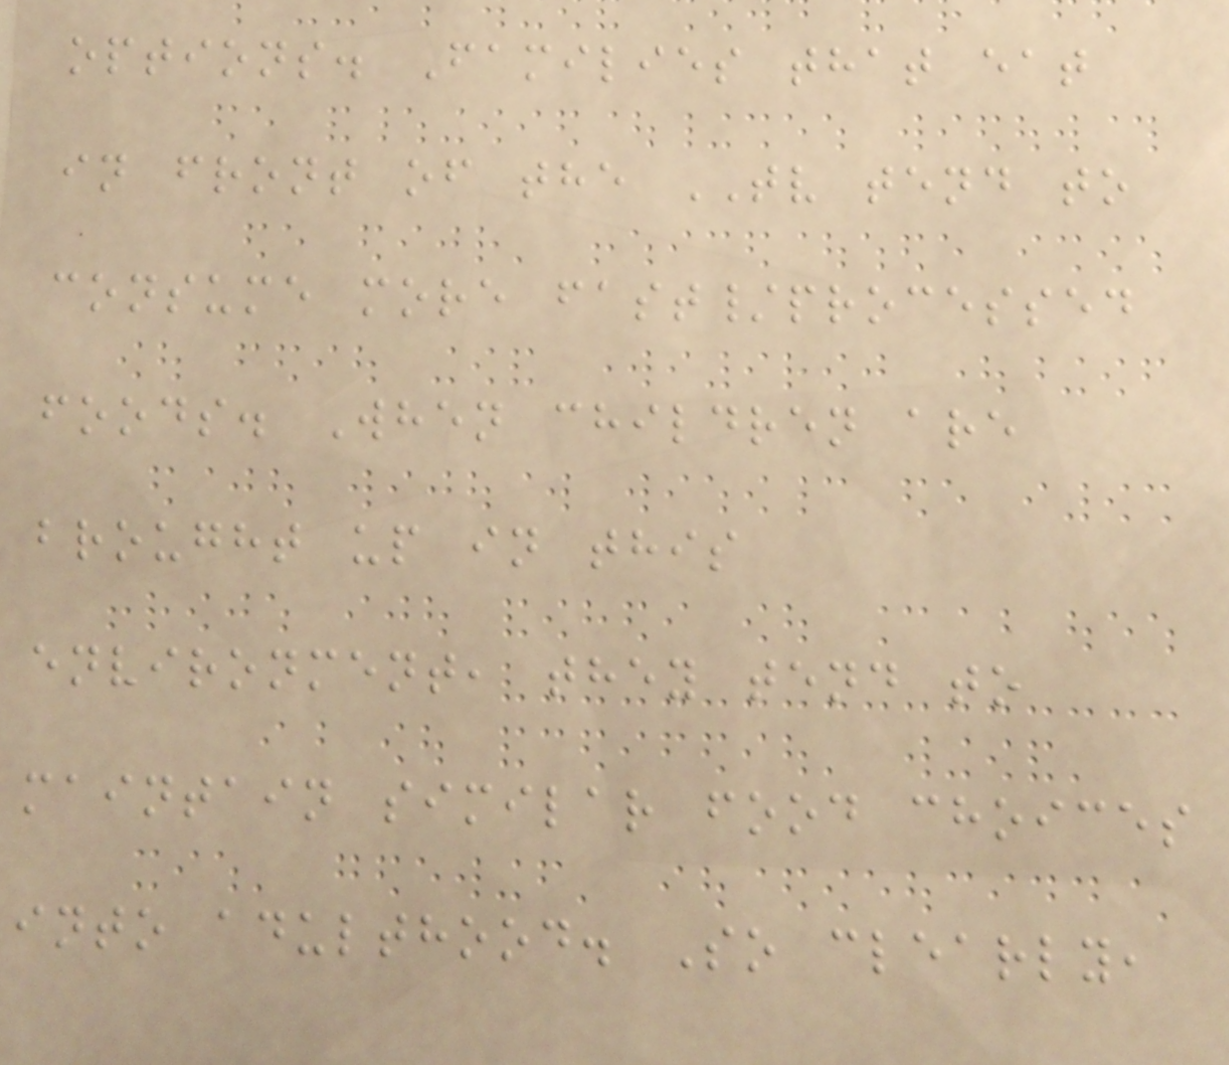options. Families that eat
in front of the TV tend to
consume more fast/processed
foods. When children are
brought up in this
environment, they tend to
maintain similar food choices
into adulthood. So clearly,
